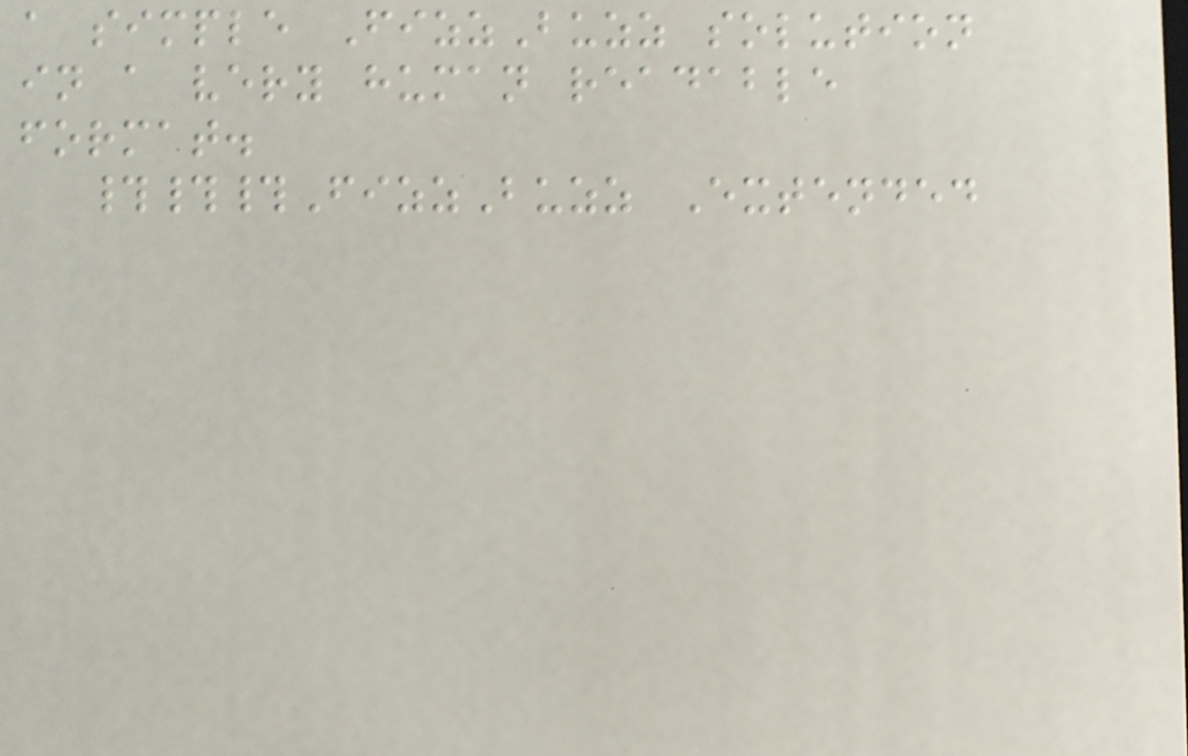a simple FizzBuzz solution
in a very human readable
format.
###FizzBuzz Extended
